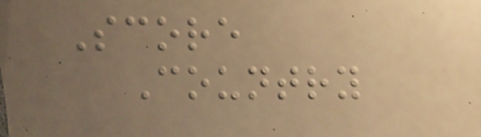Score
Country
